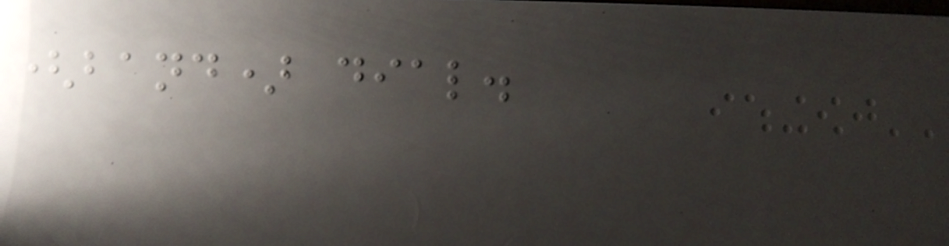(band) dial.
